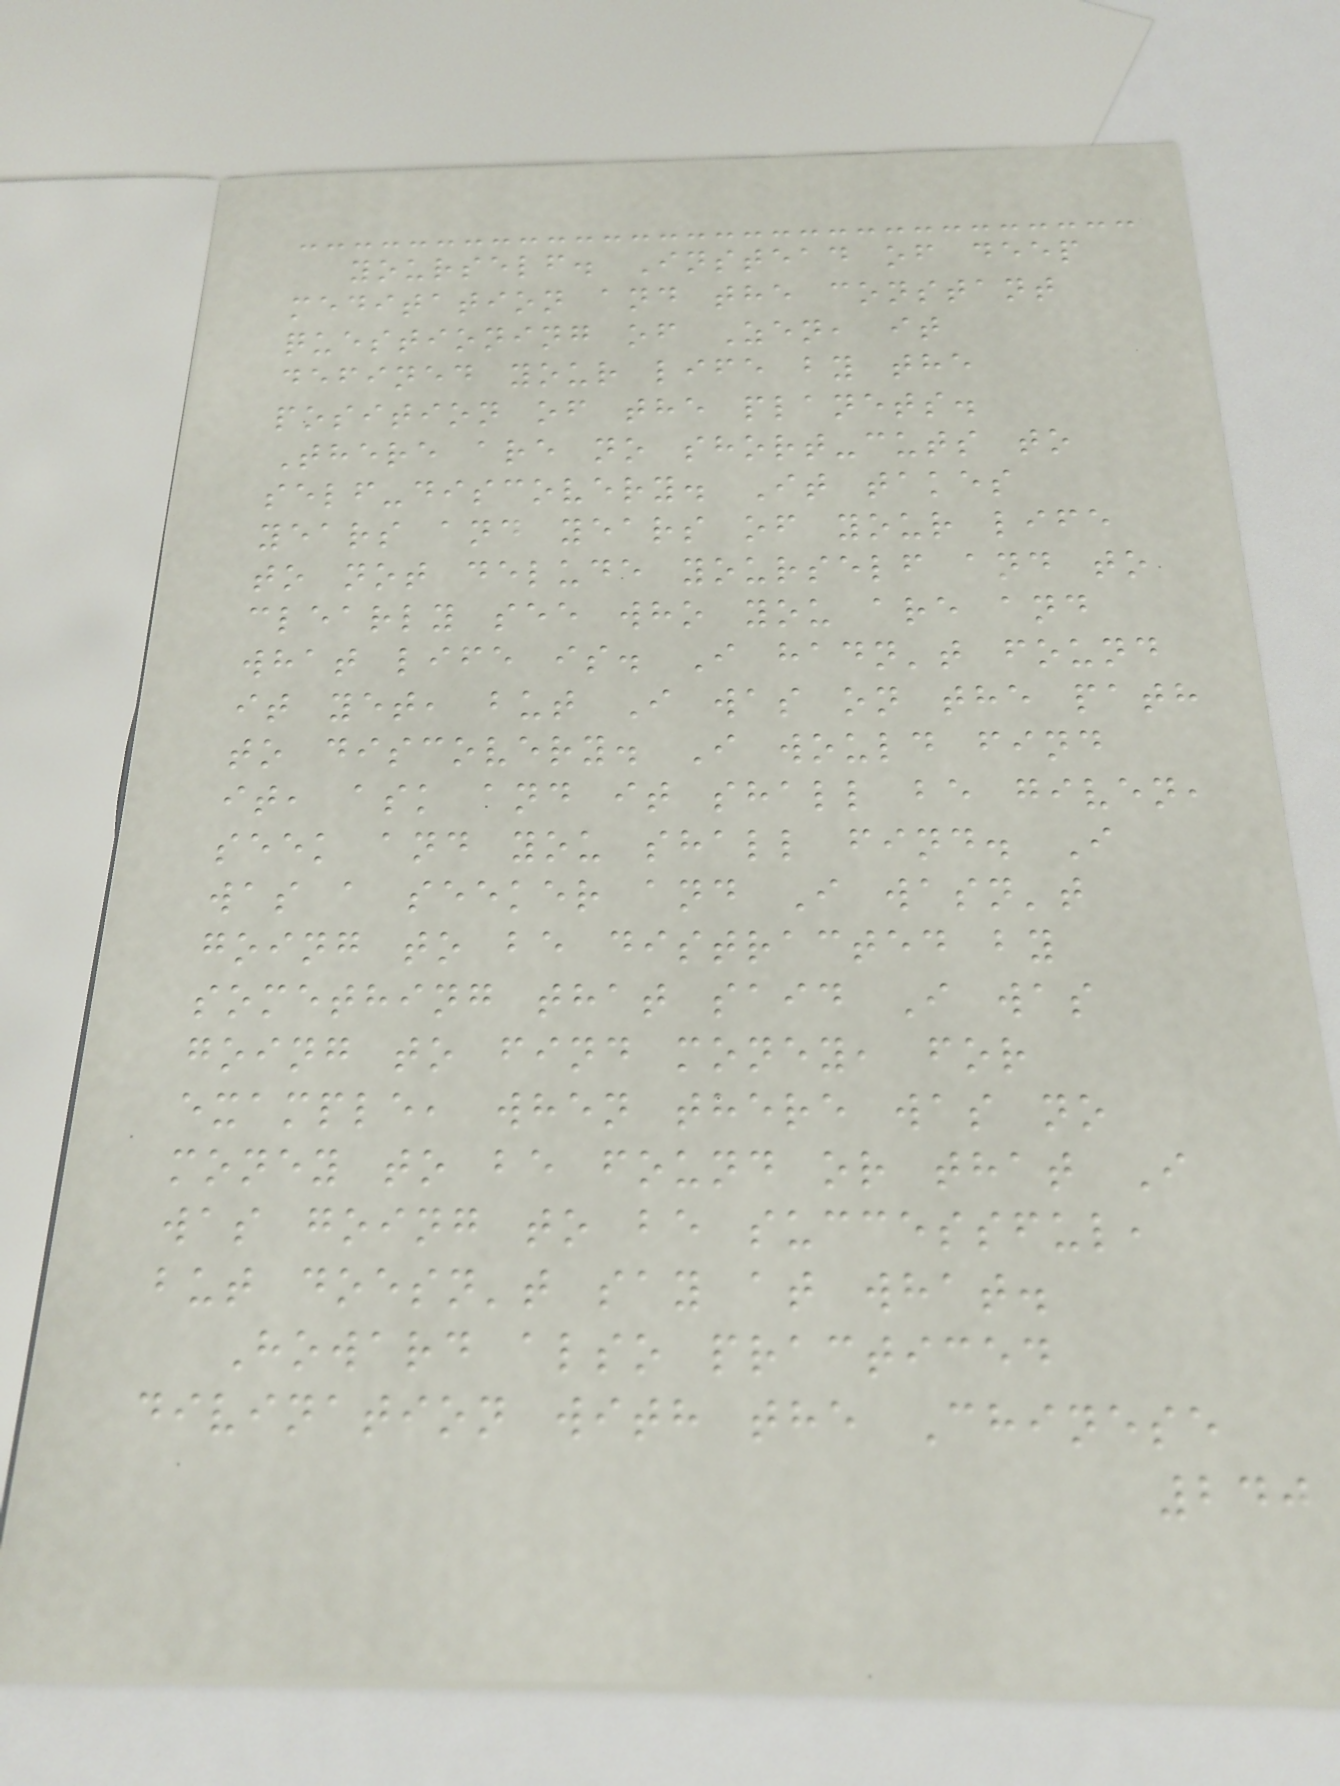yourself. Instead of deep
meditation and the constant
questioning of Zen, it
defined your life by the
position of the planets.
There are no short-cuts to
self-discovery. It takes
years and years of your life
to not delude yourself and to
clearly see who you are and
what life is. I hadn't found
it yet, but I was on the path
to discovery. I would find
it, ask and it shall be given,
seek and you shall find. I
was a seeker and I wasn't
going to be distracted by
something that said I was
going to find money, for
example, when there was no
money to be found or that I
was going to be successful,
but doesn't say at what.
Howard also practiced
divination with the Chinese
240
